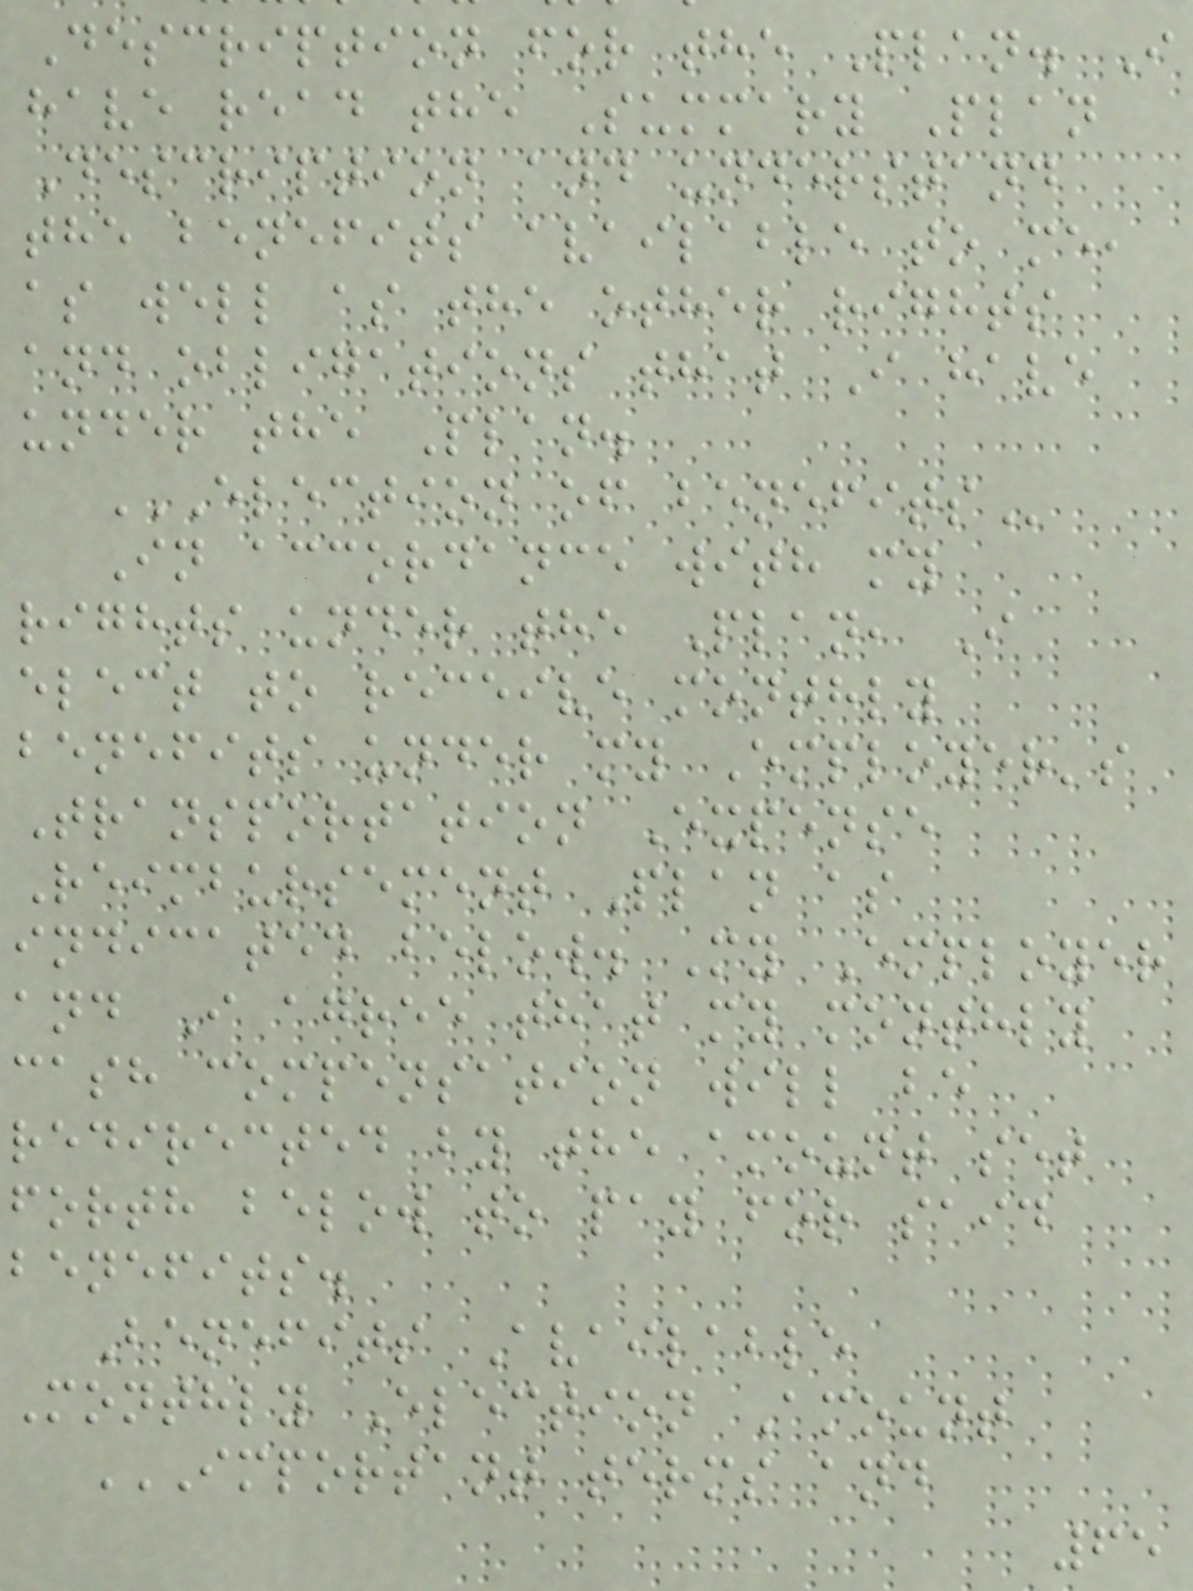Description for the Plan. I
have read the Summary Plan
Description and understand
the benefits available to me,
as well as the other rights
and obligations that I have
under the Plan.
ELECTION OF BENEFITS
In accordance with my
rights under the Plan, I
elect to receive monthly
benefits under my Employer's
Transportation Expense
Reimbursement Plan as
indicated below. My Employer
and I agree that my monthly
cash compensation will be
redirected by the amount set
forth below to pay for said
benefits.
Benefits Available
Monthly Election Amount
IMPORTANT TERMS AND
65
